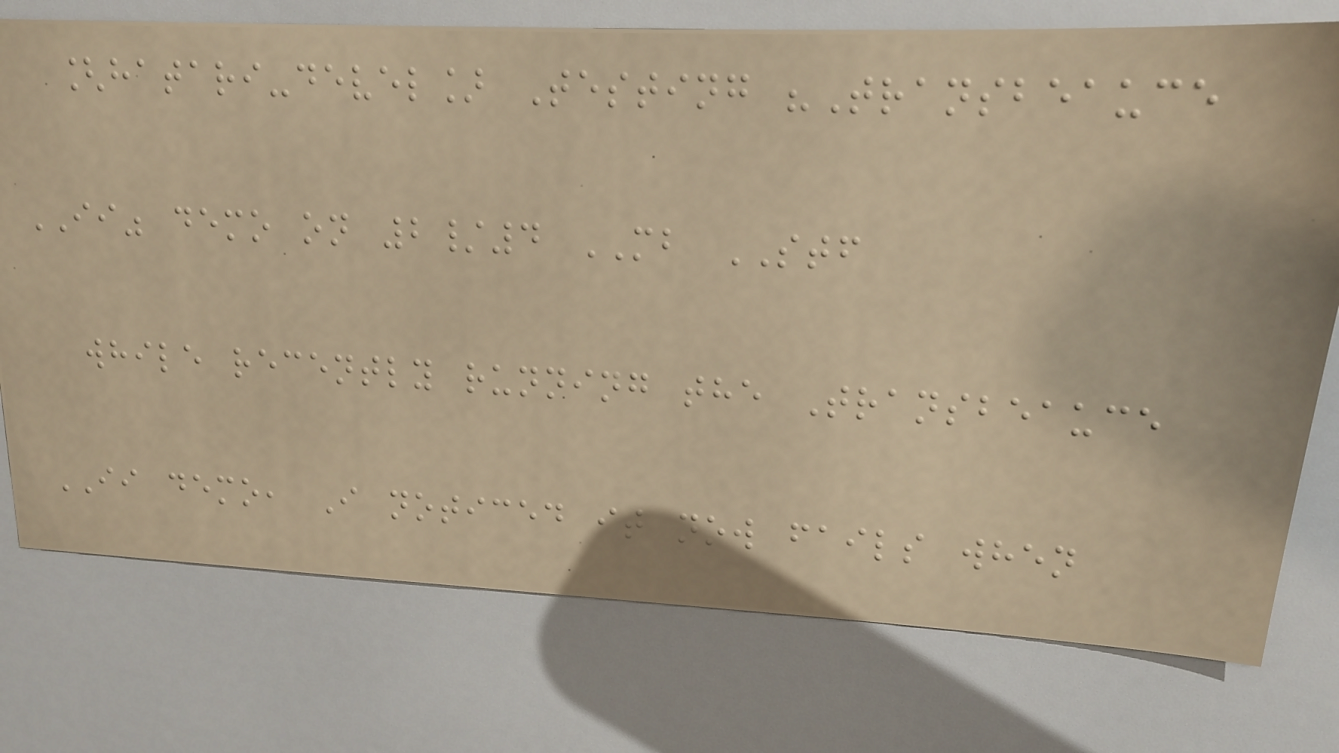[hatari-devel] Testing "Transbeauce
II" demo on 2/4 MB STF
while recently running the Transbeauce
II demo, I noticed it now fails when
